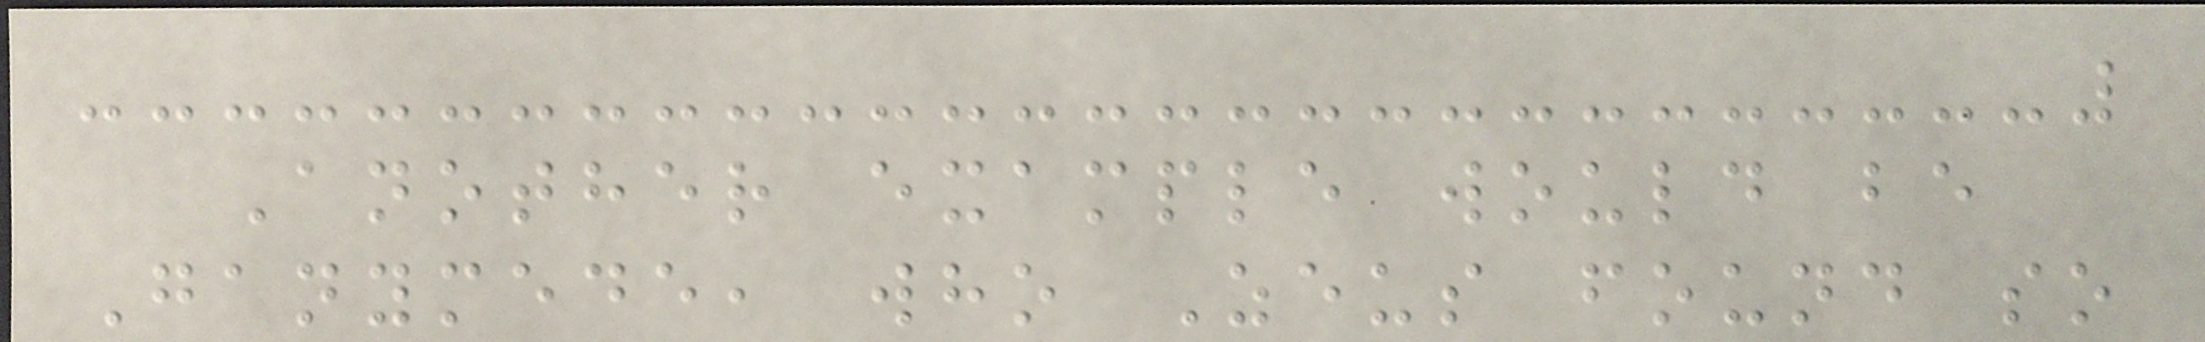Another example would be
Ganymede, who Zeus found so
